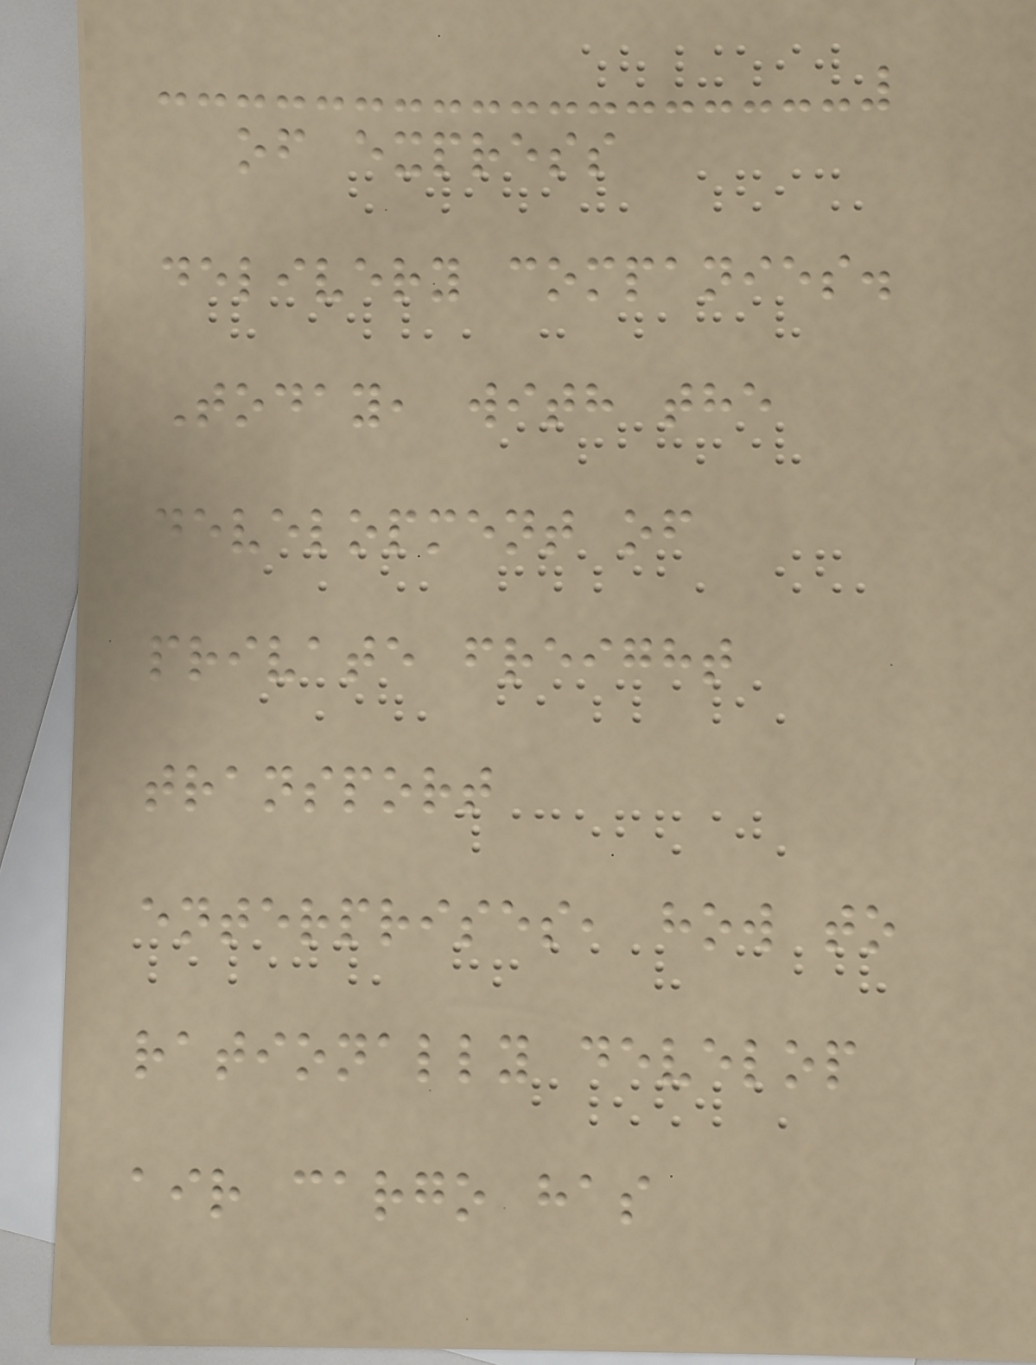of express
delivery companies.
Today, with the
development of
private freight
transport
enterprises, how to
rationally develop
air cargo has
